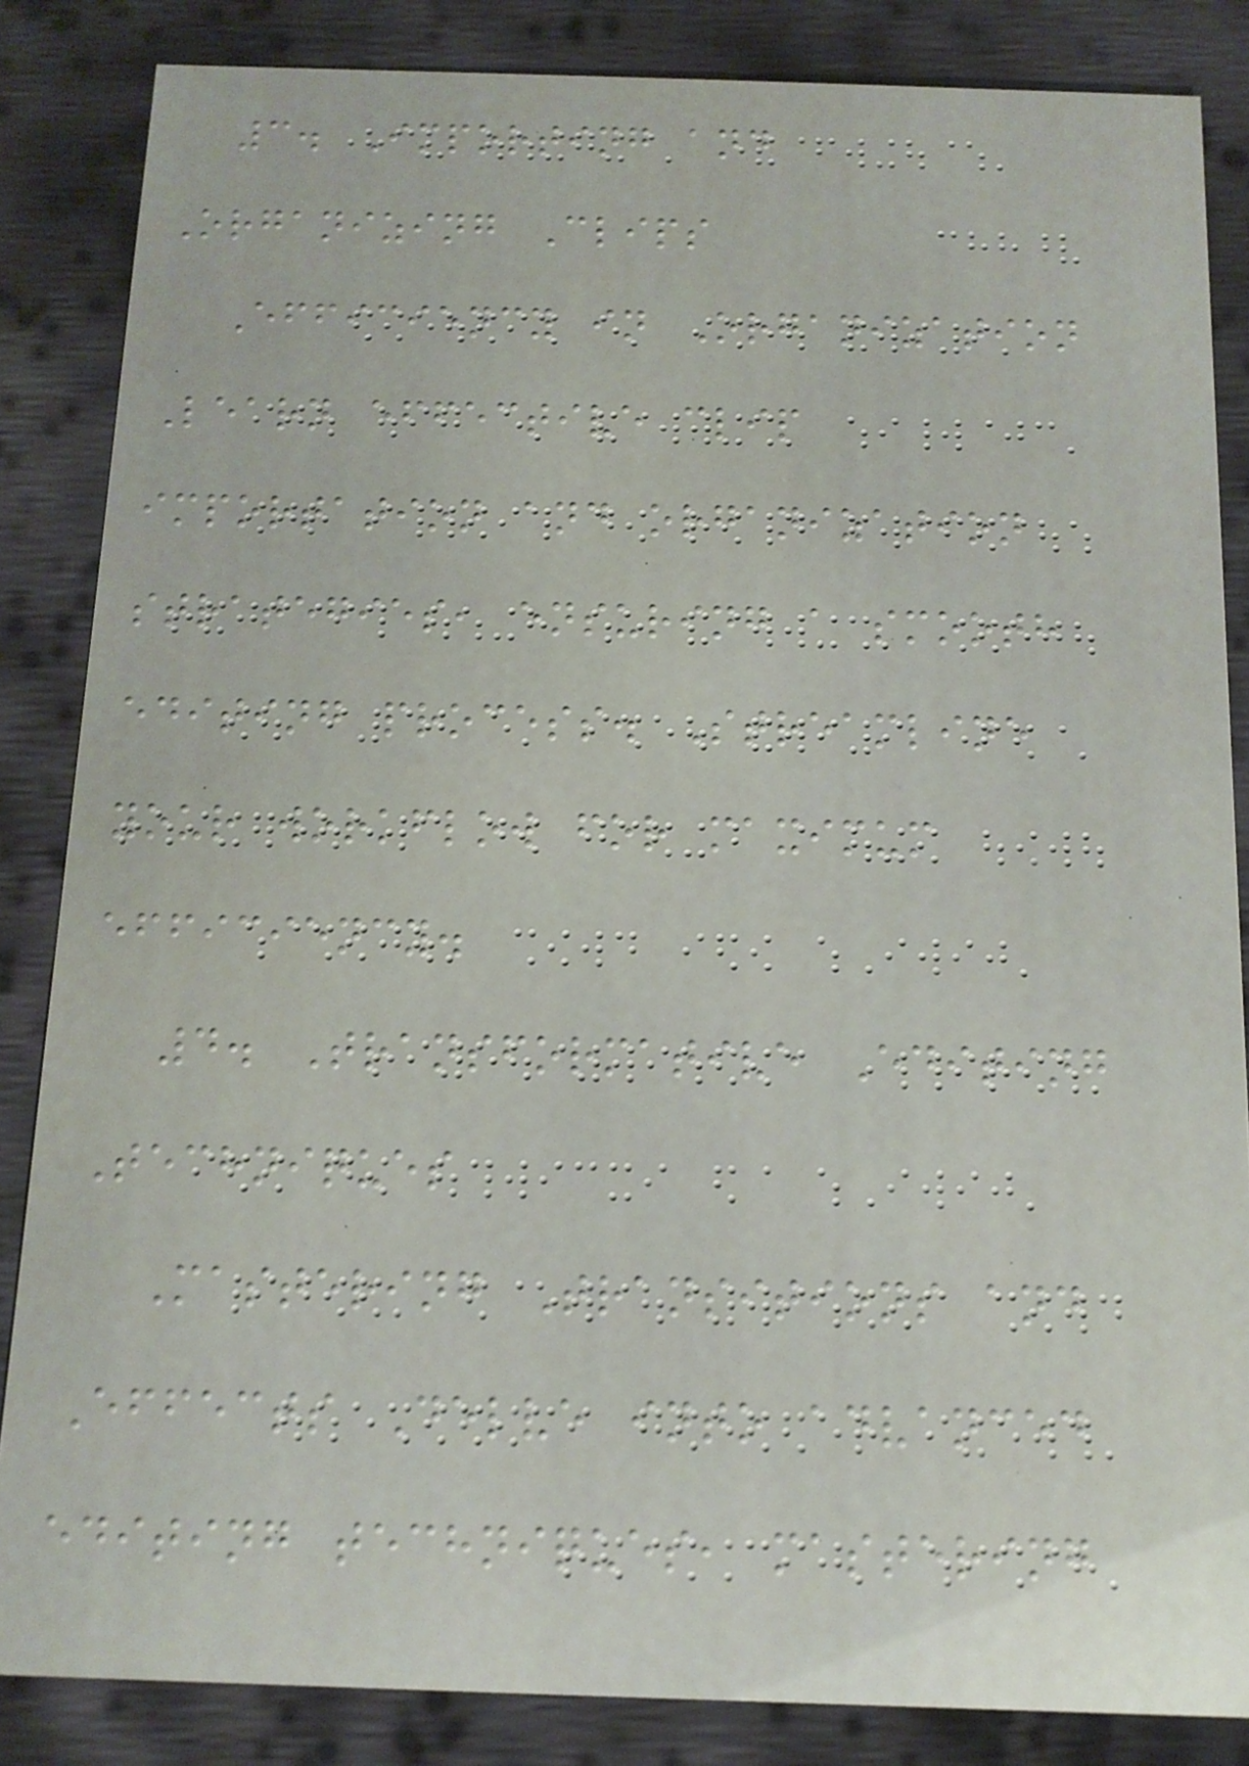3. Importing and
Organizing Clips
Efficiency in Organization
Learn effective clip
importation and organization
strategies, ensuring a smooth
editing process. Streamline
your workflow for maximum
efficiency.
4. Transformative Editing
Techniques
Mastering Transitions and
Effects Delve into advanced
editing techniques, mastering
